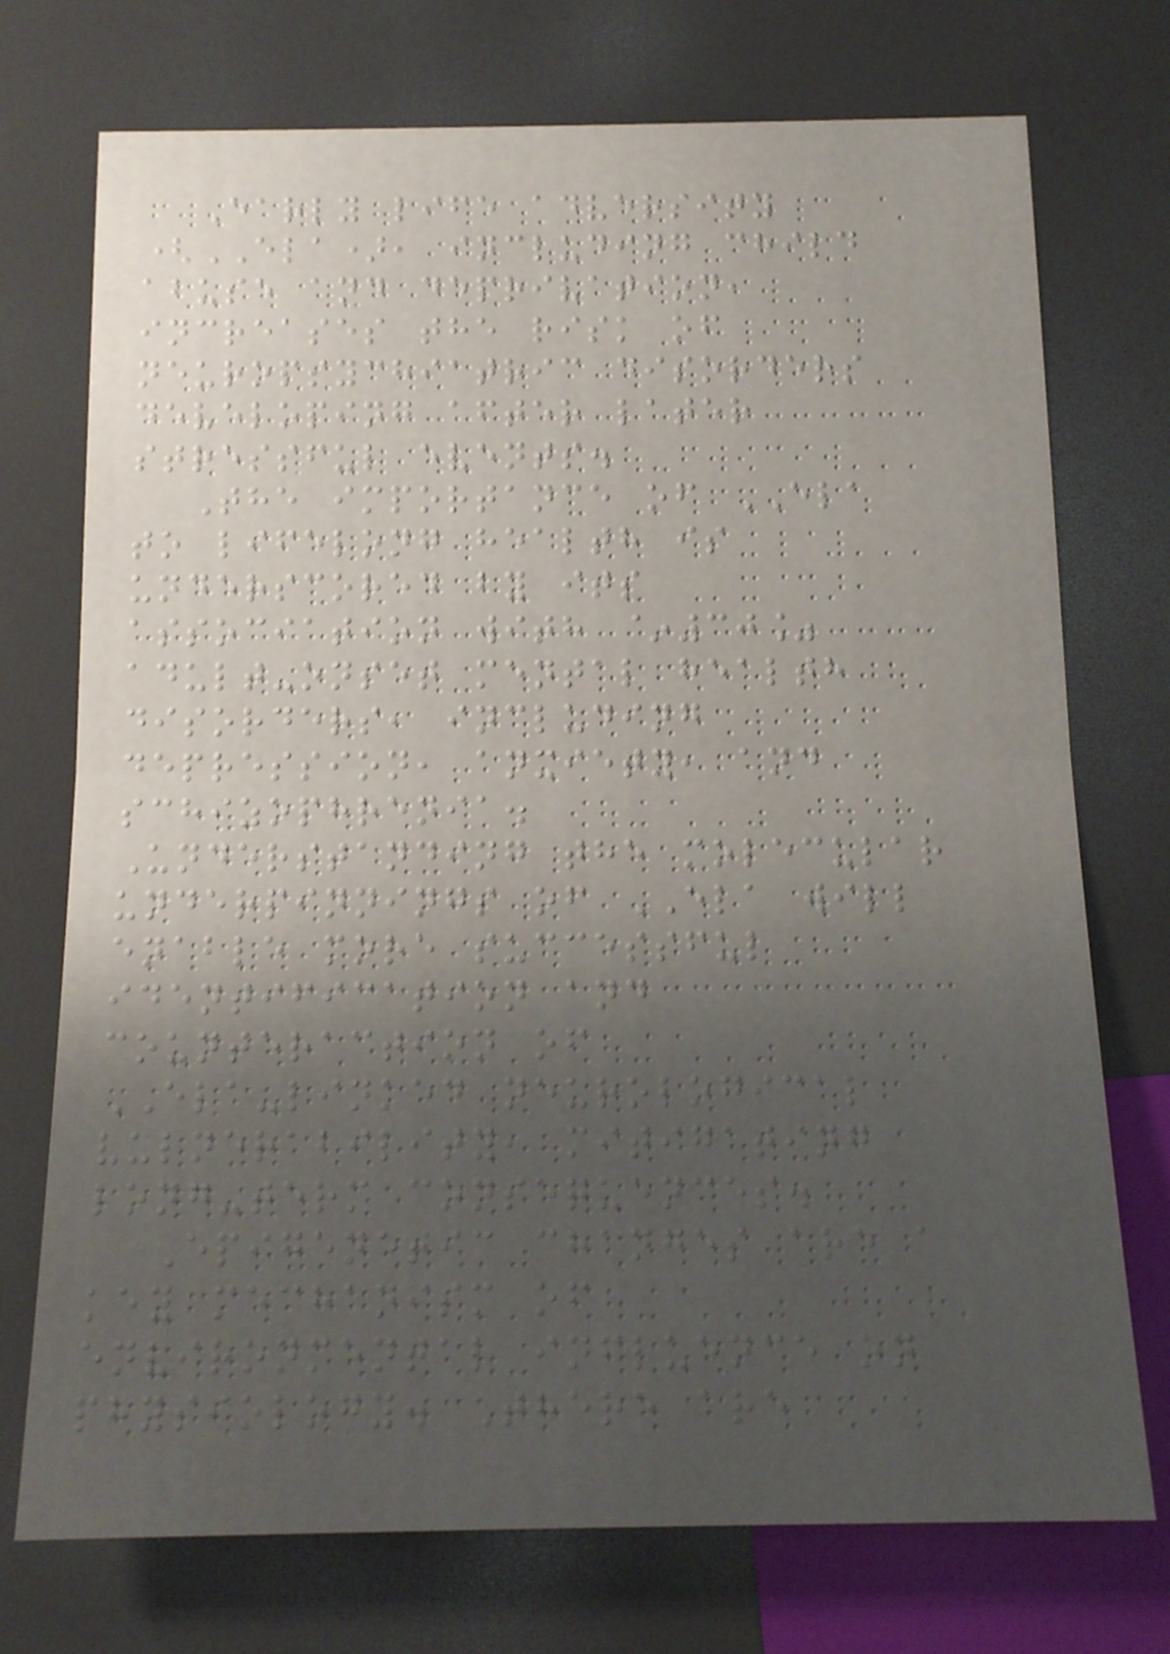Early life adversity
(ELA), including child
abuse and deprivation,
increases the risk of
neuropsychiatric disorders
developing after later
stressful events.
The importance of ELA
to lifelong health is
underscored by its
association with ~30%
adult-onset mental health
disorders, including
depression, anxiety, and
schizophrenia.
Understanding the molecular
underpinnings of ELA will
enable more successful
identification and
counteraction of
ELA-linked neurological
vulnerability, mitigating
long-term consequences.
Epigenetic changes are a
key mechanism of
environmental influence on
physiology. There are
